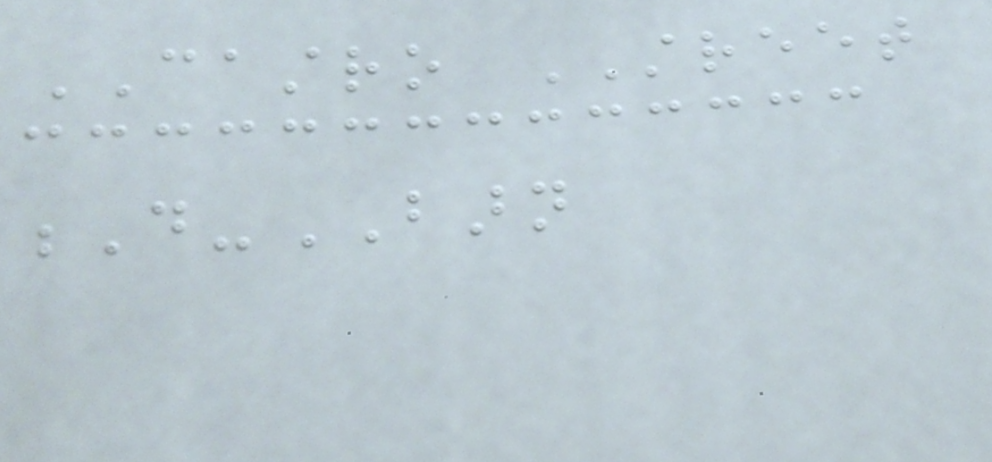CASTRO STREET
D-BARN
